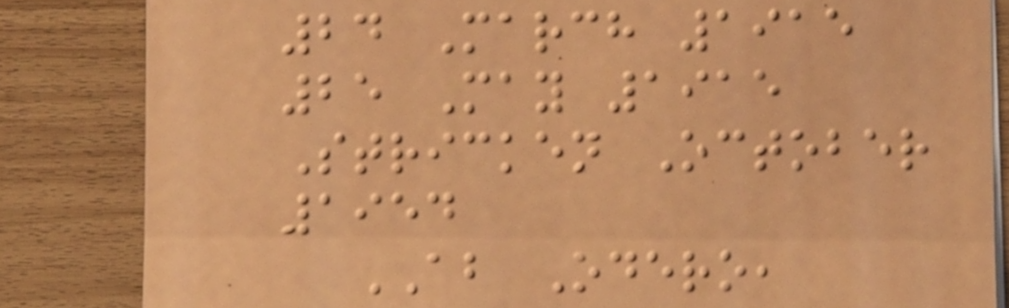24 March 1915
25 May 1915
Stricken October
1954
AB Odero,
